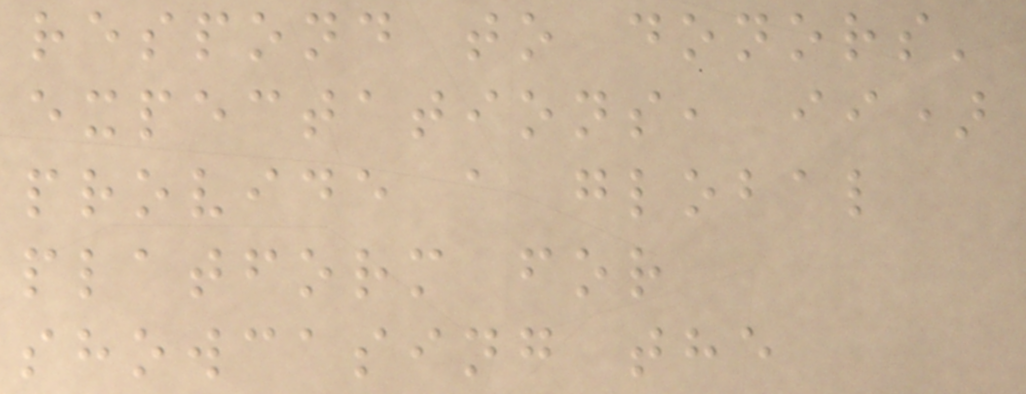respond to donors'
expectations, ii)
provide a global
platform for
showcasing the
